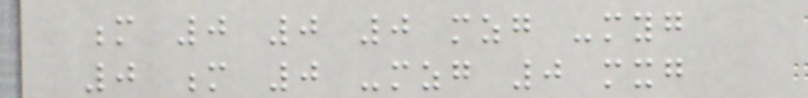m 0 0 0 mzg -myg
0 m 0 -mzg 0 mxg
